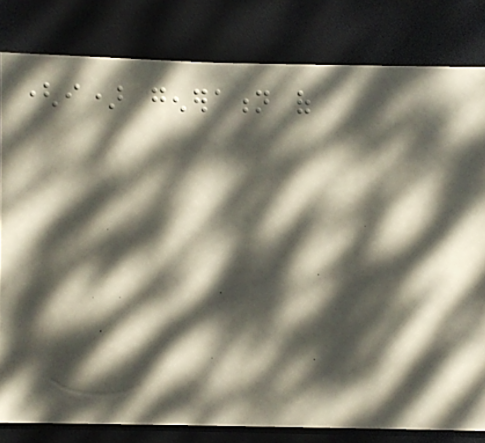(i) generation of
